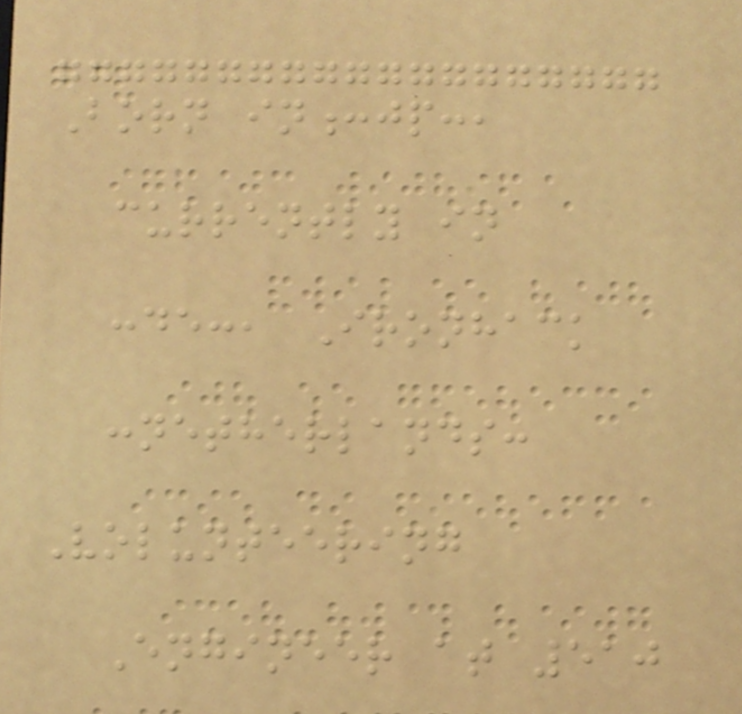Born in:jp:,
currently in
:de:, Ironhack
:netherlands:
Volunteering
Engineer at 510
